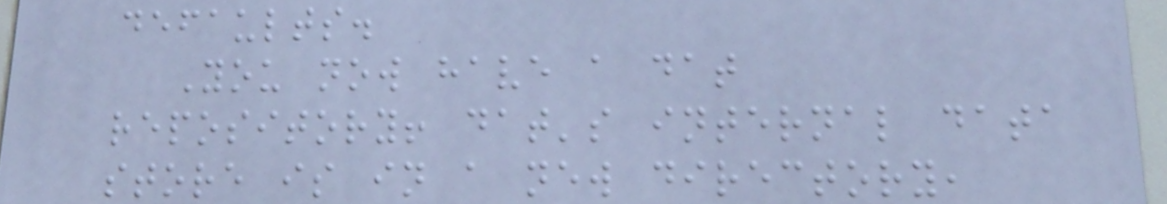defaults.
You now have a dat
repository! dat's internal data
store is in a new directory,
